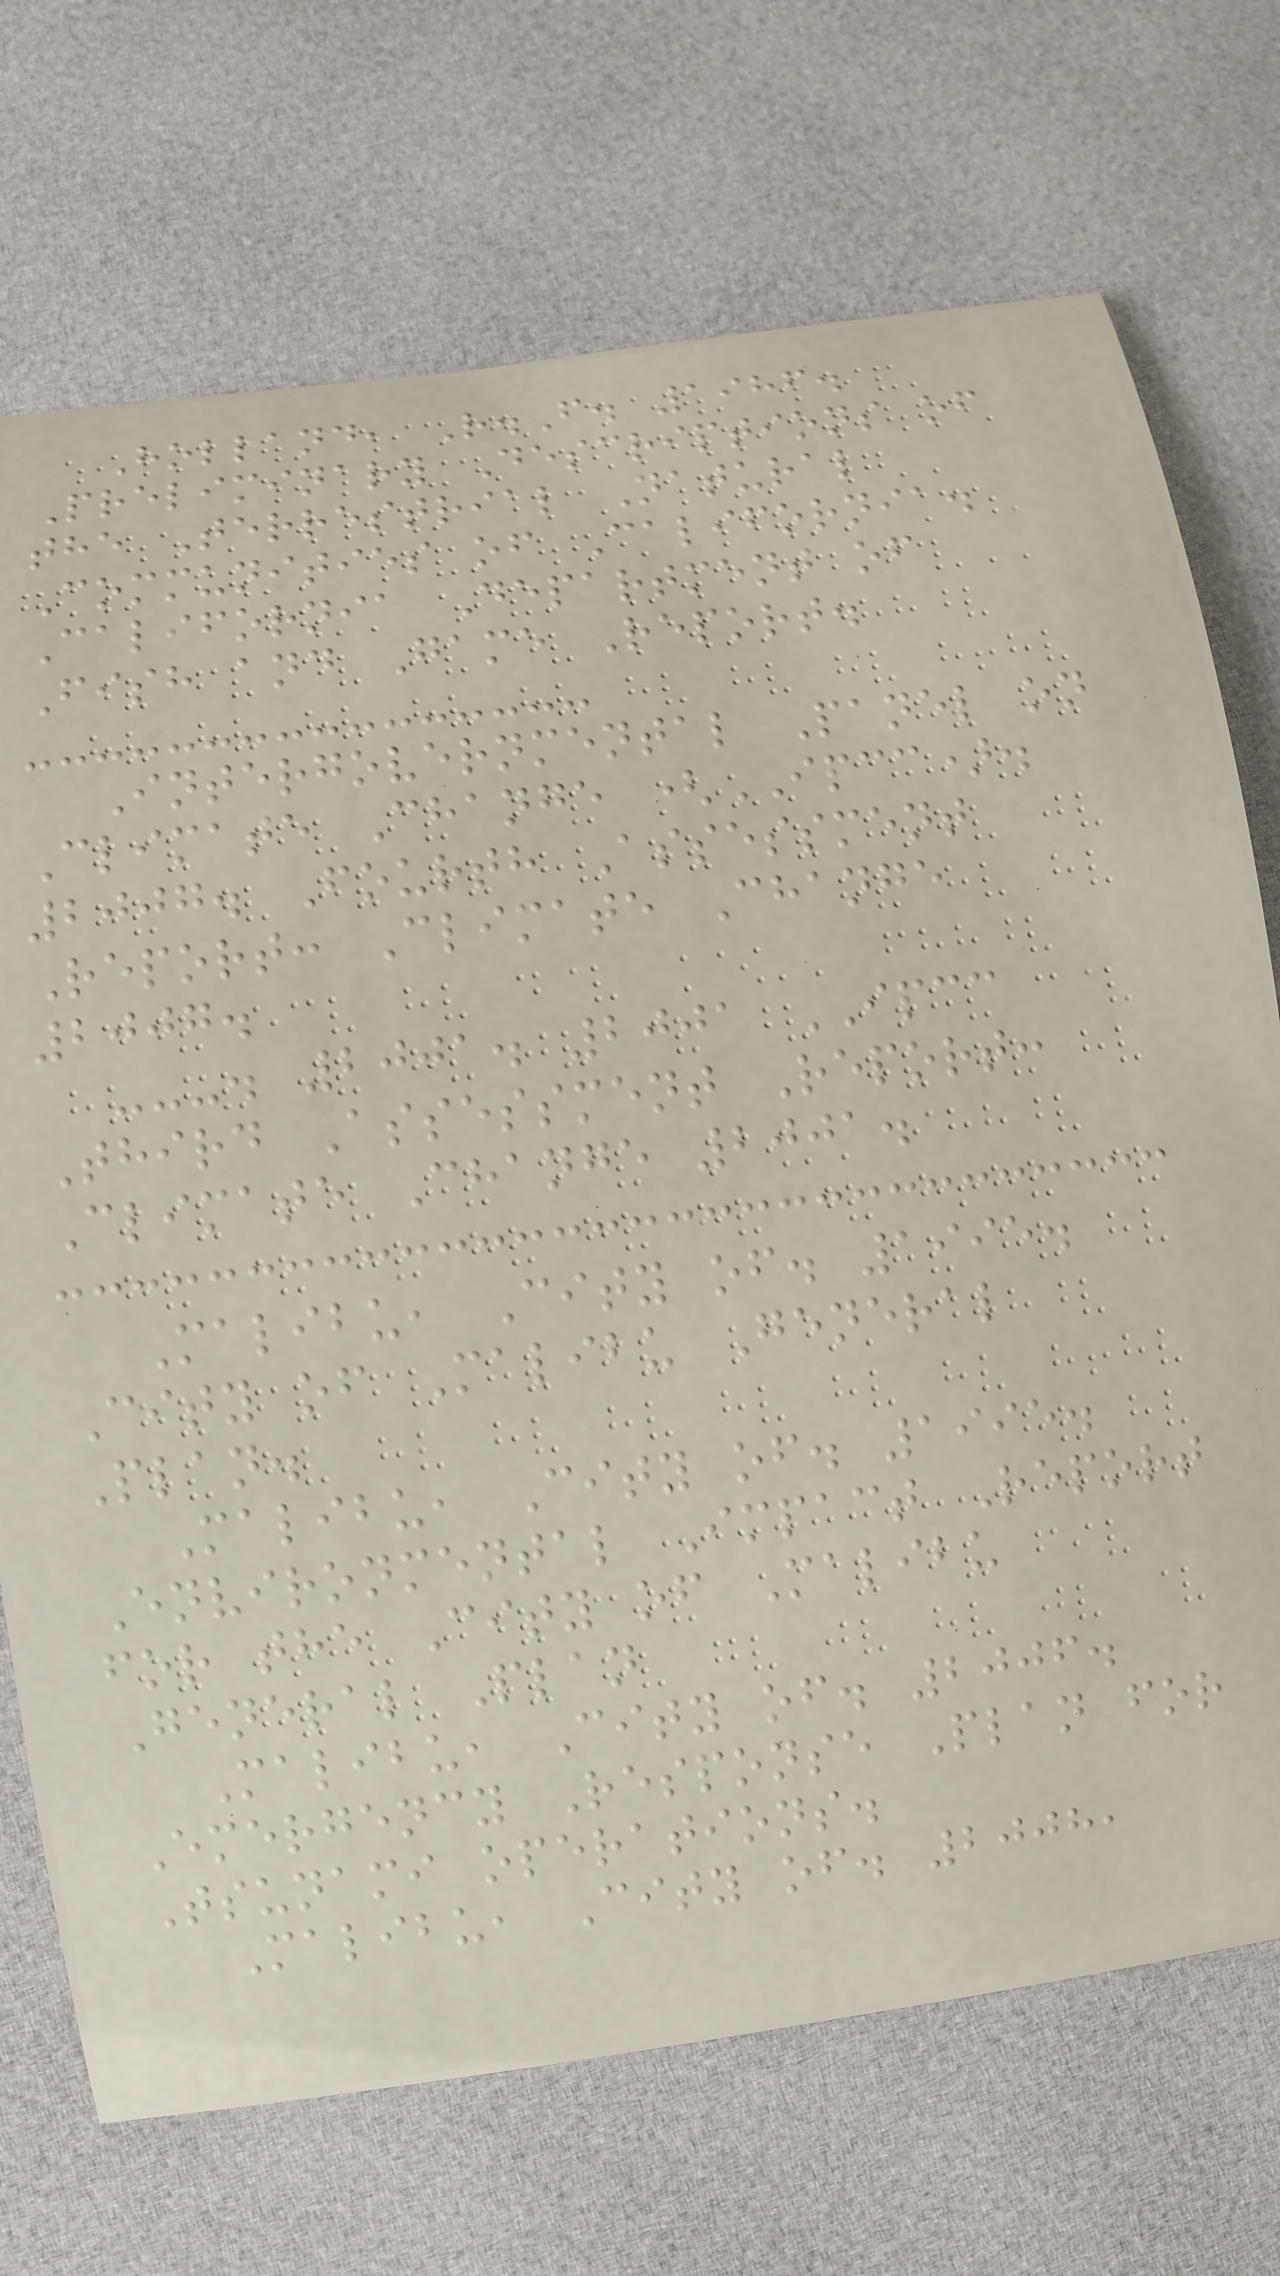Holland, R.F. 1986.
Preliminary Descriptions of
the Terrestrial Natural
Communities of California.
California Department of
Fish and Game Report.
Intergovernmental Panel on
Climate Change (IPCC).
2007. Fourth Assessment
Report: Climate Change
2007.
---. 2001. 2001 IPCC
Third Assessment Report:
Climate Change 2001.
Malibu, City of. 1995.
City of Malibu General
Plan.
Malibu, City of. 1995.
Environmental Impact Report
for the City of Malibu
General Plan
Malibu, City of. 2006.
Emergency Response Plan for
Tsunami operations.
Malibu, City of. 2008,
